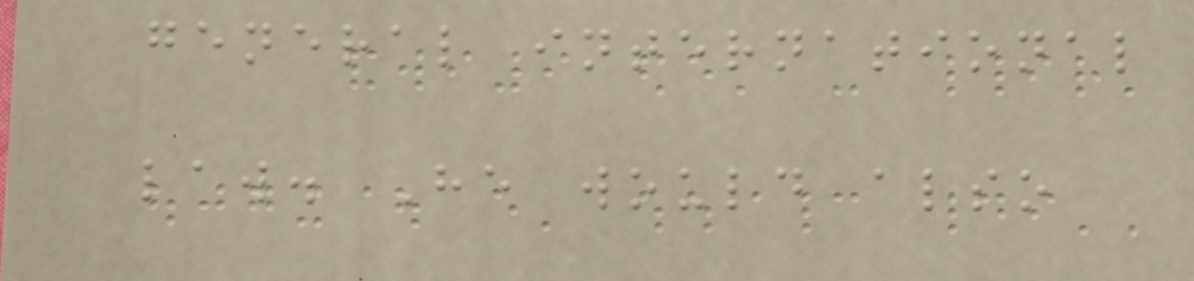general international
law. He would also
